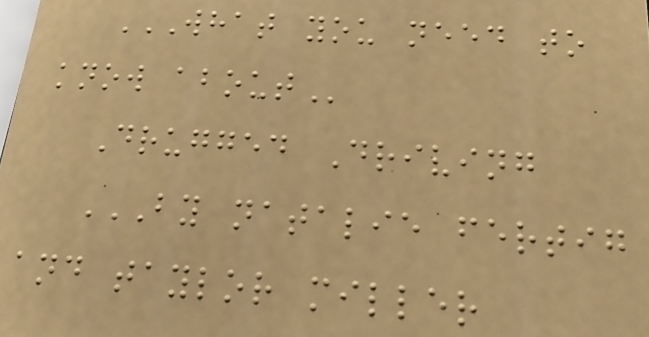WHAT YOU NEED TO
KNOW ABOUT
Drugged Driving
BY NATALIE FERTIG
AND TAYLOR MILLER
